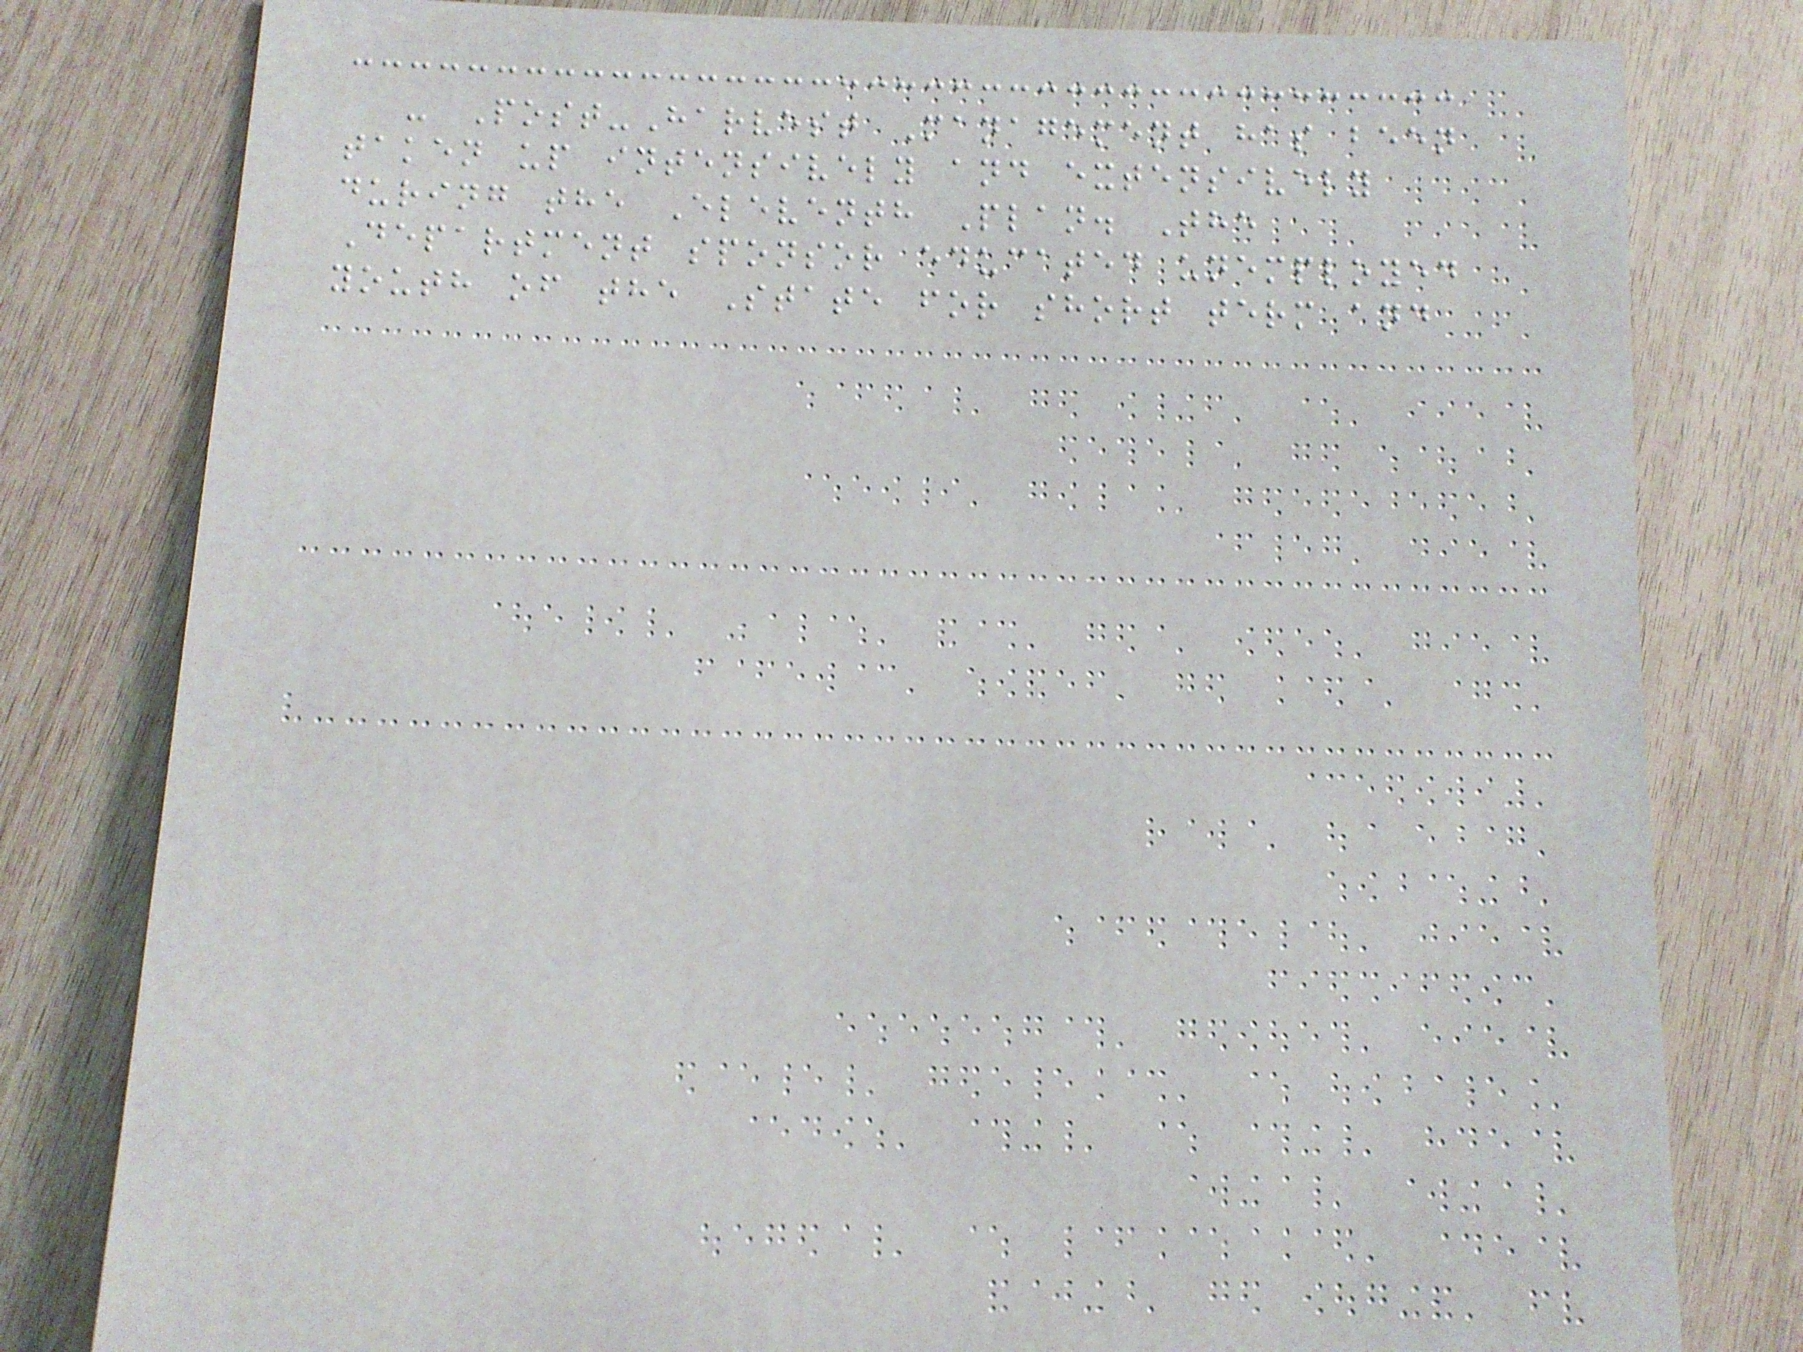- Post-Harvest Management has been
taken up intensively and extensively
during the Eleventh Plan. The
Department sponsor educated unemployed
youth of the State for short term and
